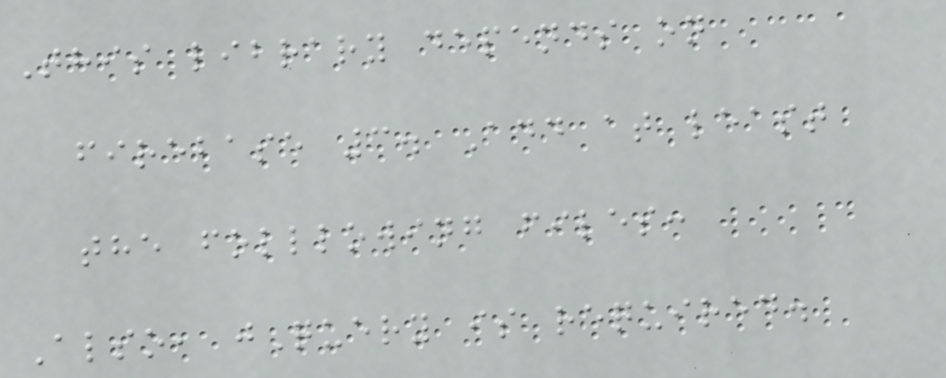This library depends on
firebase 3. Add at least
the folllowing files:
Also, jQuery is required.
